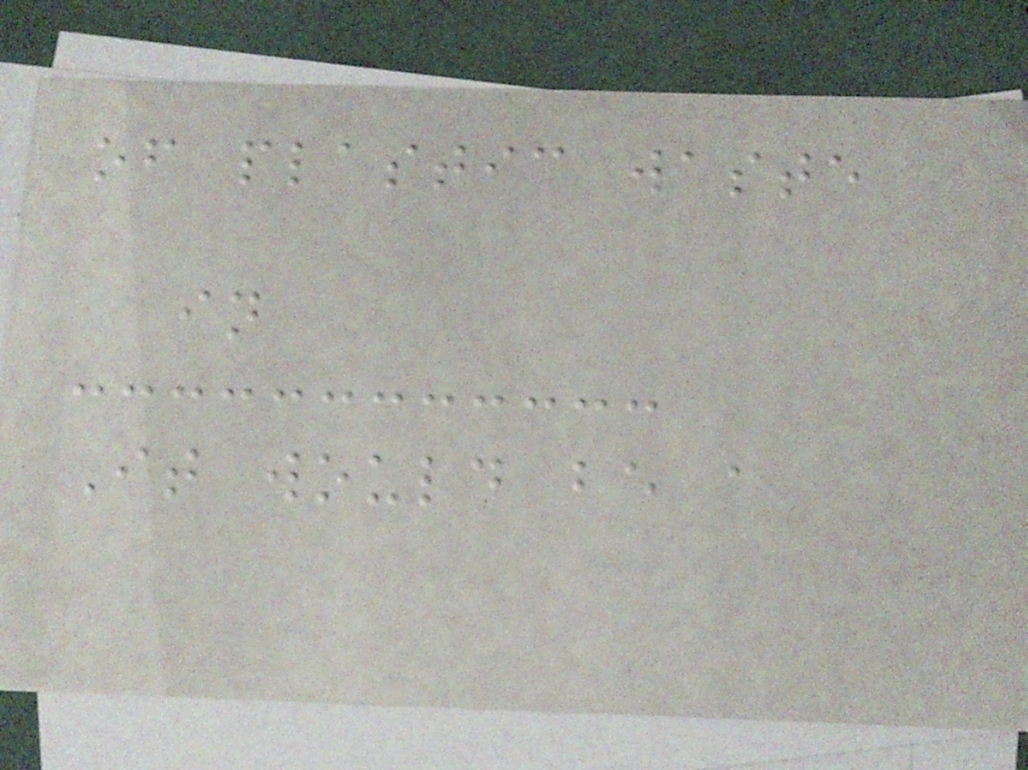of plastic waste
in
It would be a
